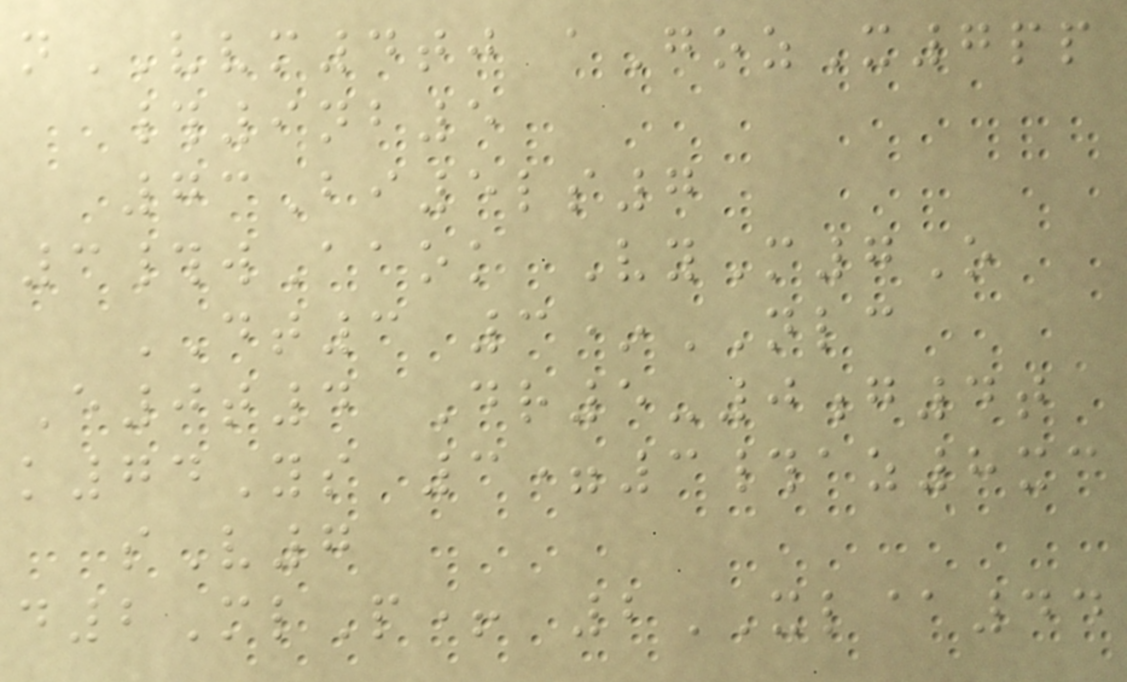nVVM4tj aGozX7pp
#9nb5
73Bi5ls7
3#wAaok VyM7O
DT3 3*NLC
E0t4 Dr5-0g4t
k74Ys 3=3#az8xc
sV7
d2MlP+ 2XL@44
